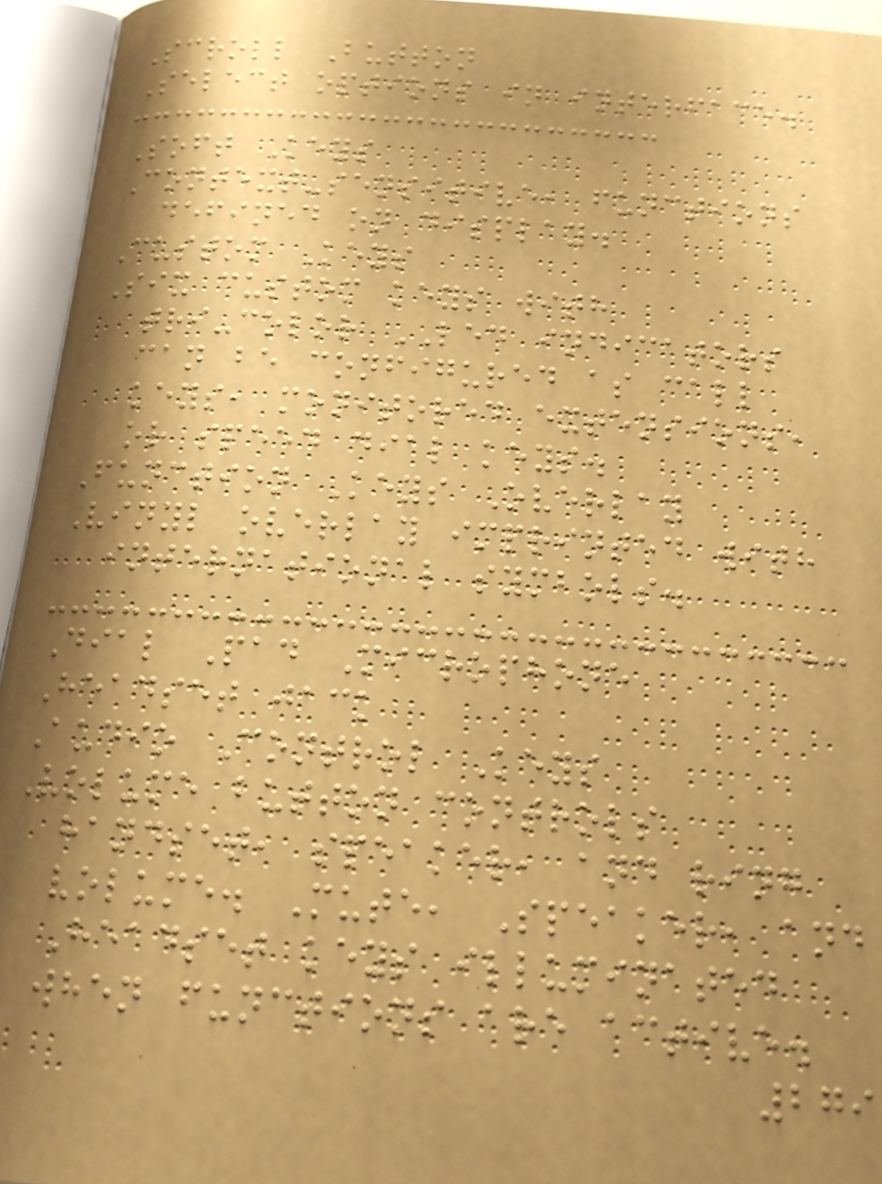Scroll Button
Select options in interface.
Soft Keys
Context-sensitive, functions
defined on display.
Custom Keys
Six custom keys with
tri-color LED indicators
can be configured as call
keys, monitored extensions,
or speed dial keys.
Function Keys Overlay
Vinyl overlay imprinted with
international symbols.
Dial Pad Microphone
Headset jack
Audio Control Keys
Volume button controls
handset, speaker, and ring
volume. Mute, Speaker, and
Headset keys illuminated
when functions are active.
279
